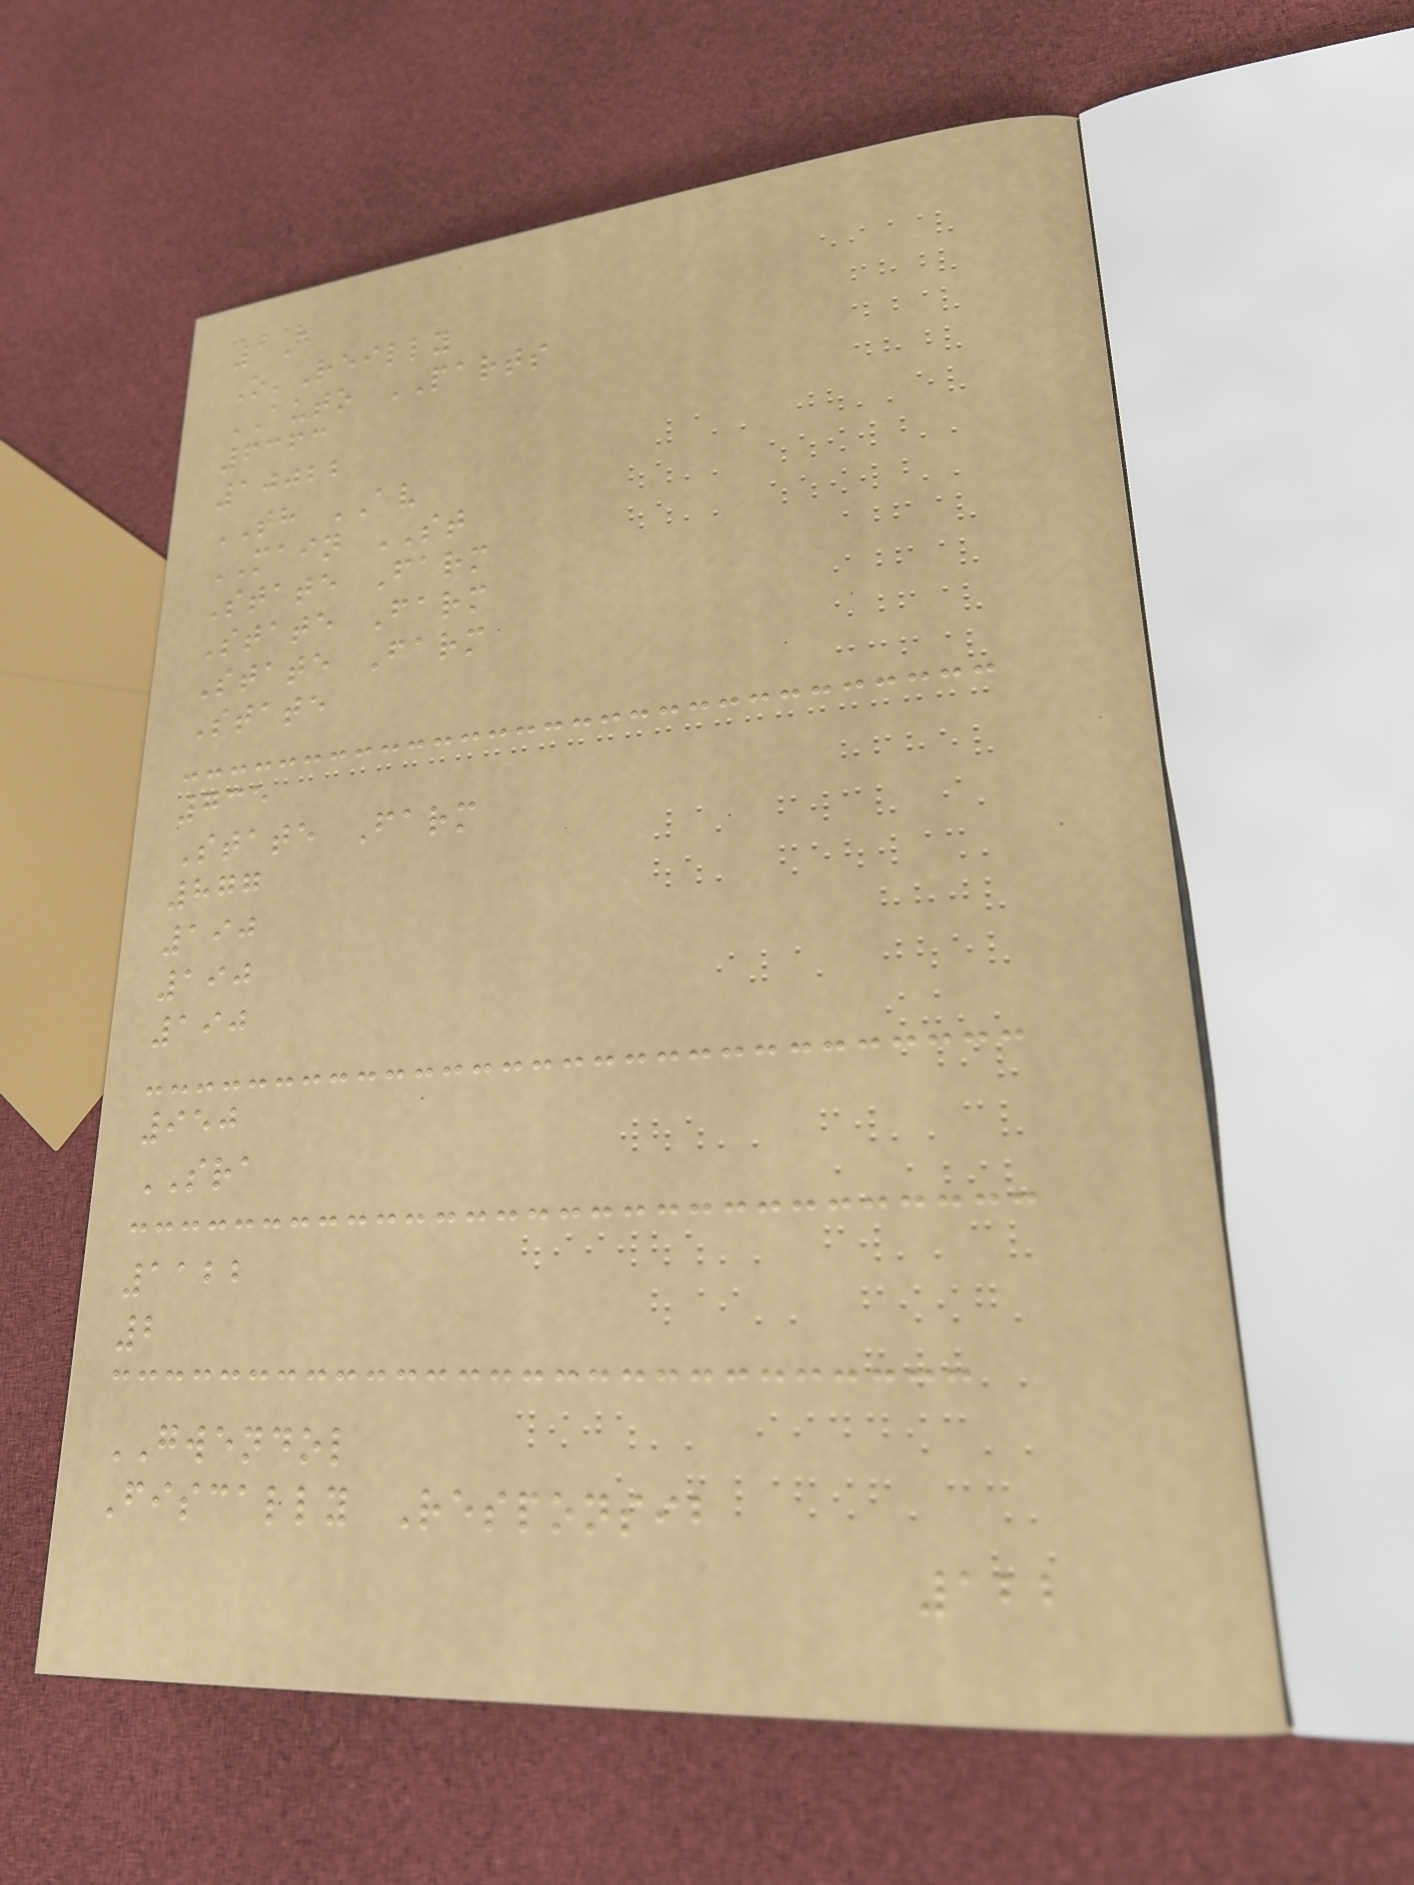1A
O'Reilly
AUTO PARTS
6363
10022
TH AV
MAIN ST
State Farm
State Farm
State Farm
State
735
State Farm
877
190
190
190
950
SRA
1122
2
GWENDOL
Fiscally Responsib
122
